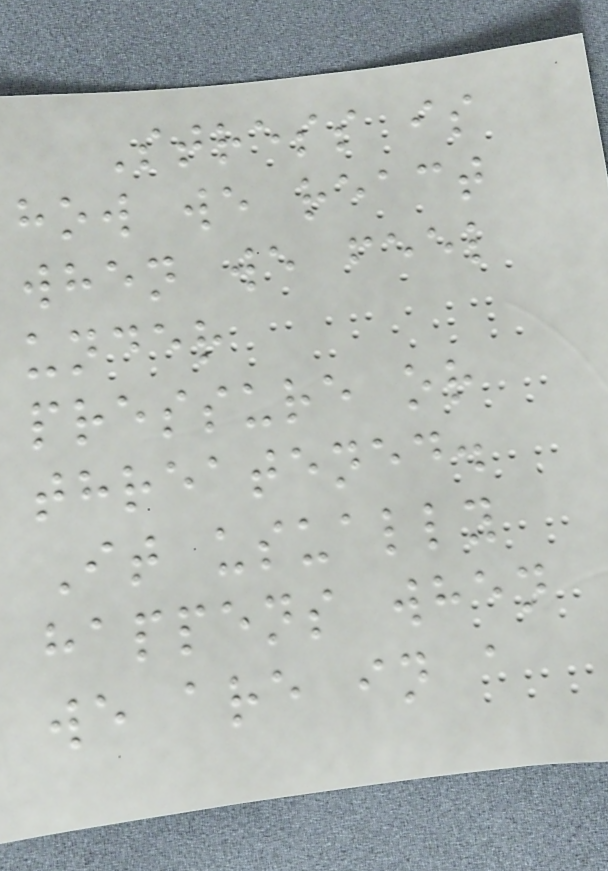Stress is
how we react
when we feel
under
pressure or
threatened.
It usually
happens when
we are in a
